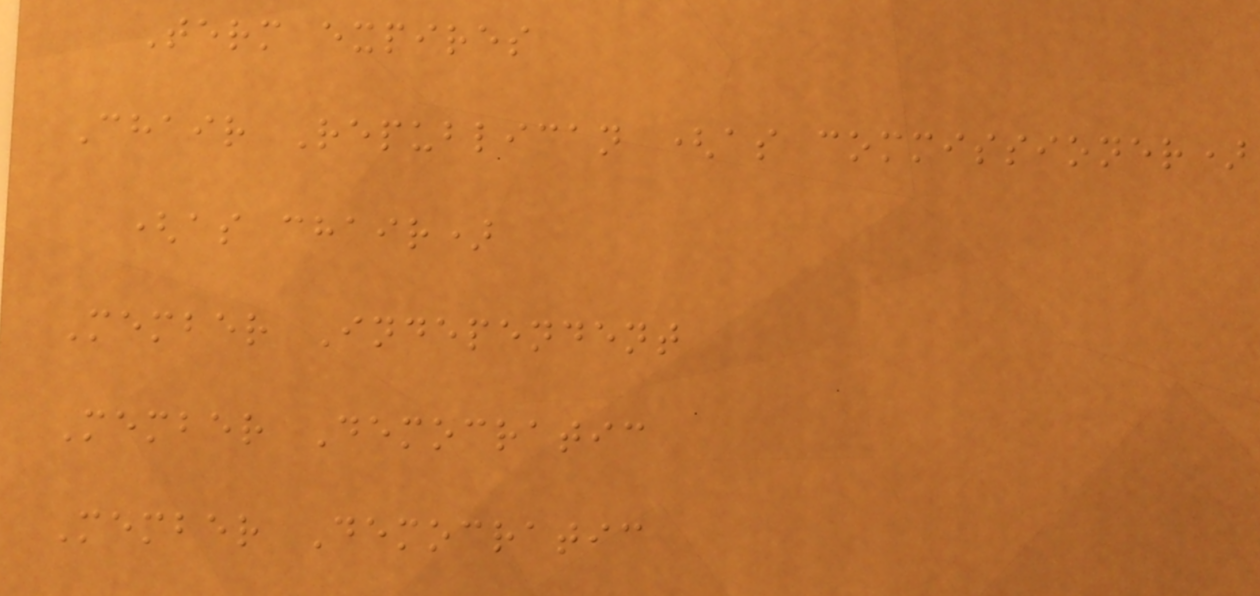Term expires
Chair Republican (as commissioner)
(as chair)
Member Independent
Member Democratic
Member Democratic
